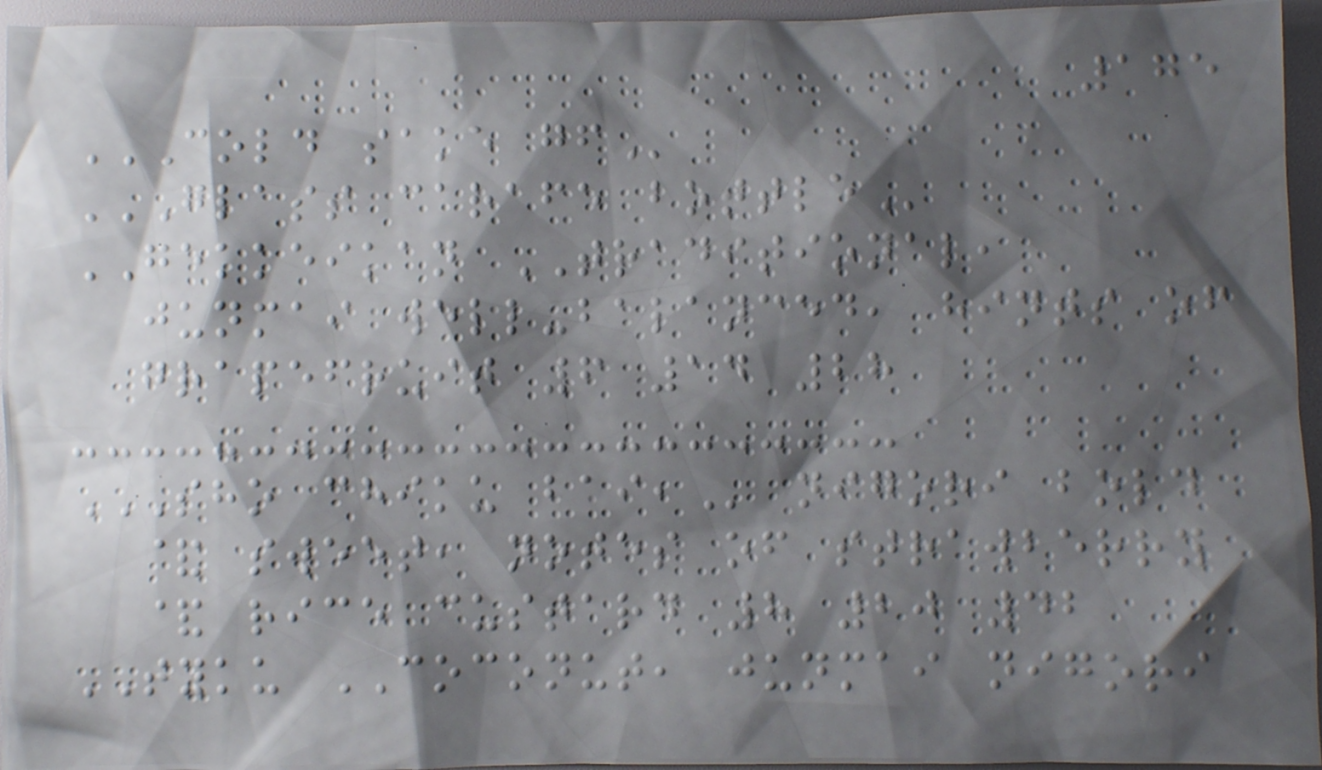175
COLD SAKE GF
GLASS CARAFE BOTTLE
GEKKEIKAN TRADITIONAL,
junmai well-balanced, hints of
grapefruit 6 14 28
SHO CHIKU BAI, nigori bold
& sweet, notes of strawberry
& rice custard 8 20 42
TYKU COCONUT, junmai nigori
